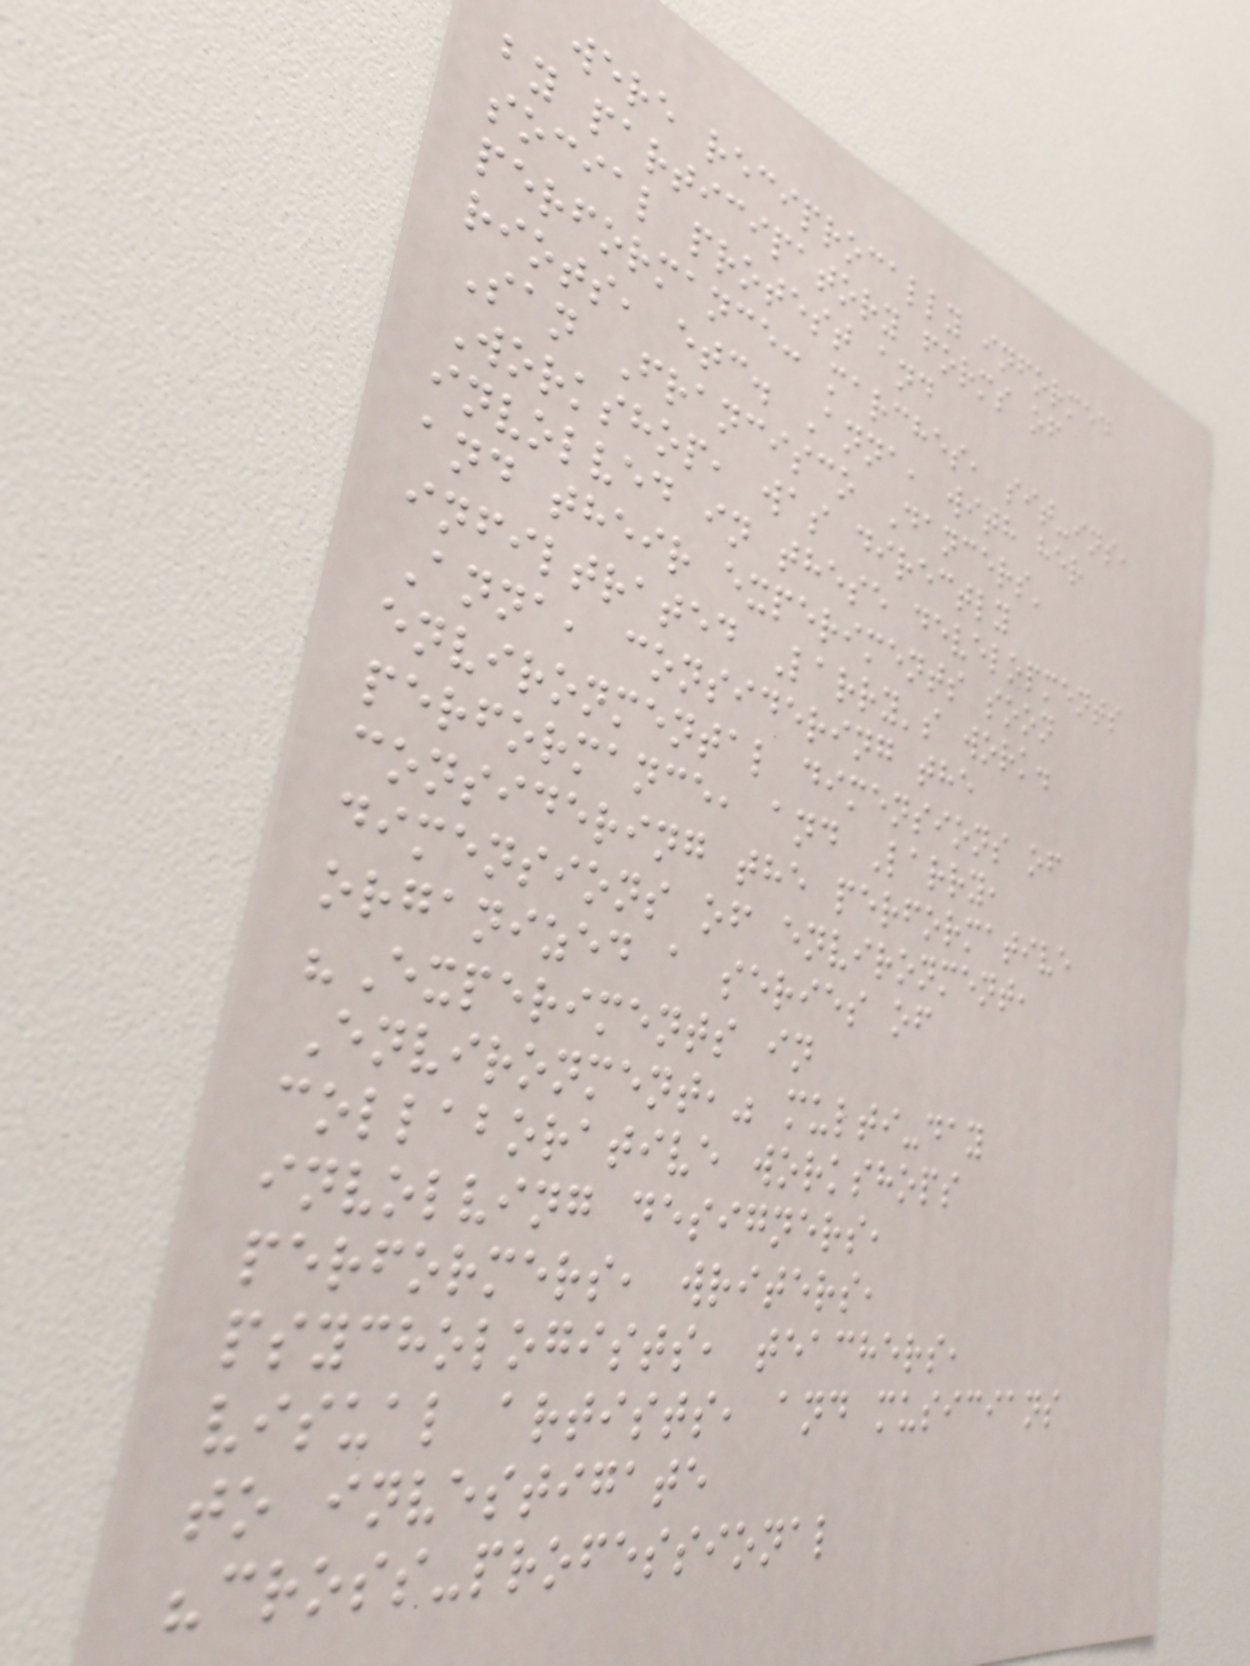were reciprocally informed
by participatory forms of
social protest and
performance: marches, sit-ins,
riots, etc. Anna, with her
San Francisco Dancers'
Workshop, was directly
involved in these developments
and their experiments soon
infiltrated Larry's work.
Anna, considering the
environmental dimensions of
performance, and Larry,
considering the performative
dimensions of environment,
organized a series of
"Experiments in
Environment," multi-day
collaborative workshops
involving designers,
performers, writers,
psychologists, teachers,
visual artists, and musicians
to investigate
"cross-professional
